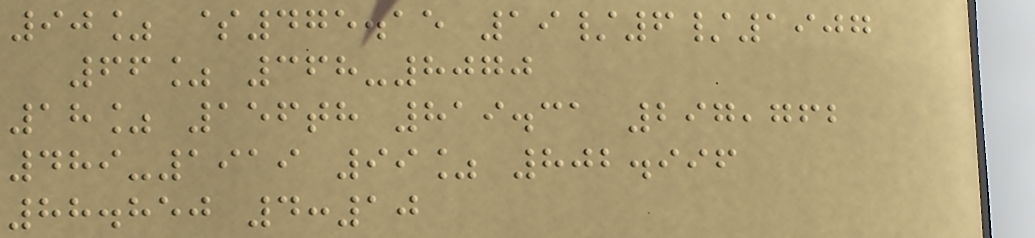90% $475.15 19/6/1907
66% 368-8070
18% 156th 819.31 297,762
489-1919 99% 802.996
88.850 4:10
